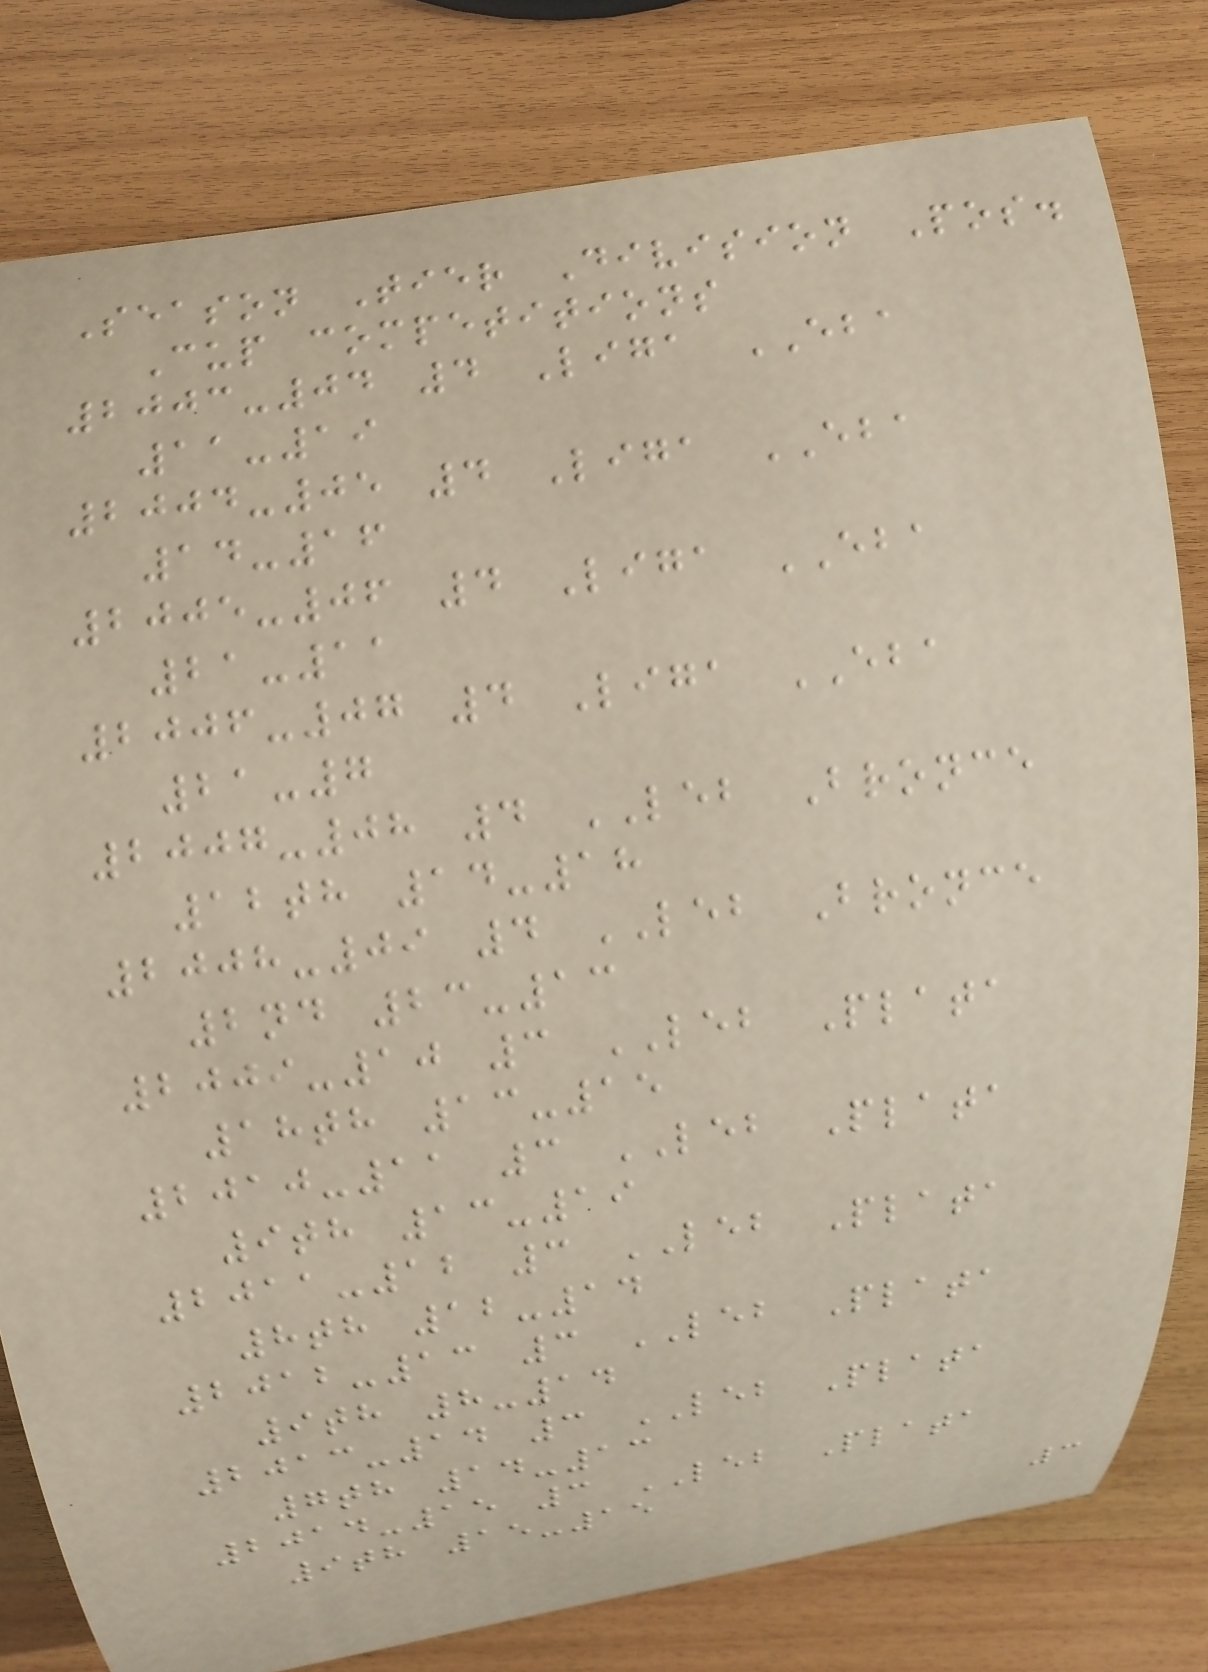Season Tier Division Pos.
Cup competitions
2003-04 4 Liga EBA
11-19
2004-05 4 Liga EBA
14-16
2005-06 4 Liga EBA
21-11
2006-07 4 Liga EBA
21-7
2007-08 4 LEB Bronce
12th 14-18
2008-09 4 LEB Bronce
2nd 23-13
2009-10 3 LEB Plata
18th 13-15
2010-11 3 LEB Plata
9th 13-19
2011-12 3 LEB Plata
8th 12-14
2012-13 3 LEB Plata
9th 8-14
2013-14 3 LEB Plata
7th 14-13
2014-15 3 LEB Plata
9th 15-15
3
